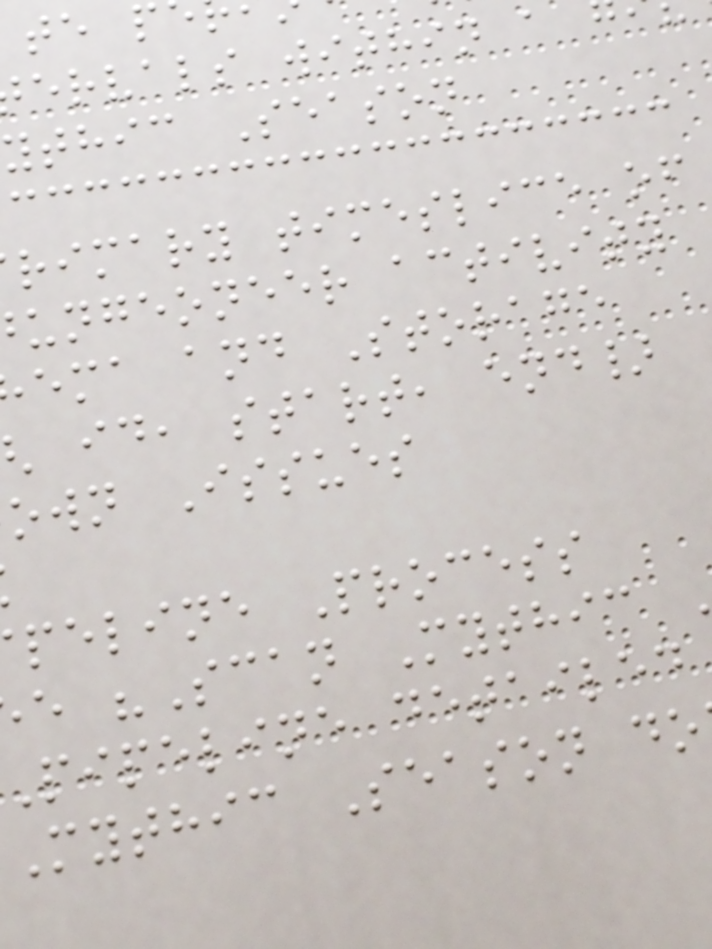ervals within a
ythic Season
rimary timeslice of
ungeoneer activity
ema and Storage
id, start, end}
own Issues
peline Process
e "Scan Mythic
pipeline detailed
Mythic Season do
